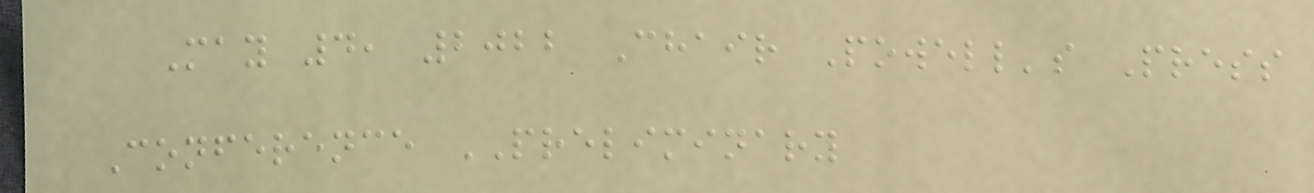May 4, 2022 Chair Powell's Press
Conference PRELIMINARY
